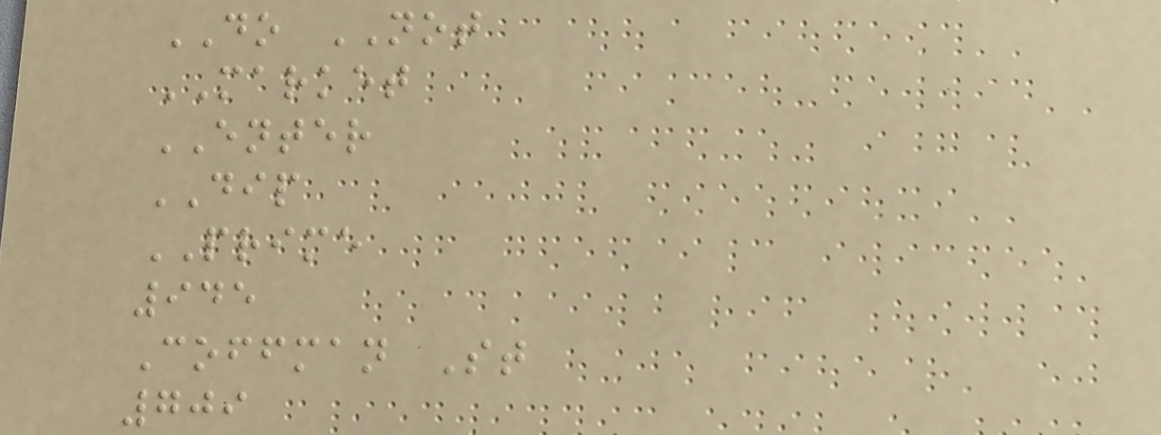DO NOT
MARKET
ENTER
DIP
PRIME
945
Coffman St
709
